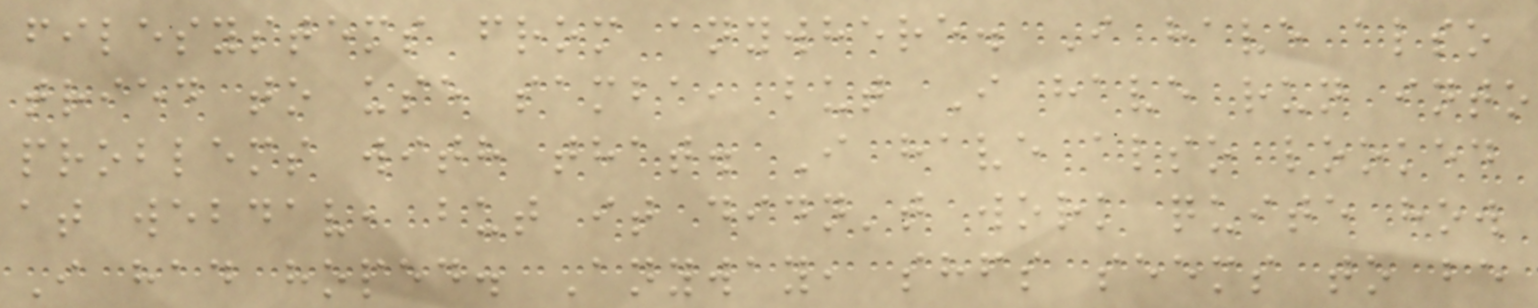filesystems from anywhere. I have also
tried to use samba, but I have run into
problems with that. I have also looked
at webdav, but it didn't work quite how
I had hoped. Anyway, shfs seems to be
